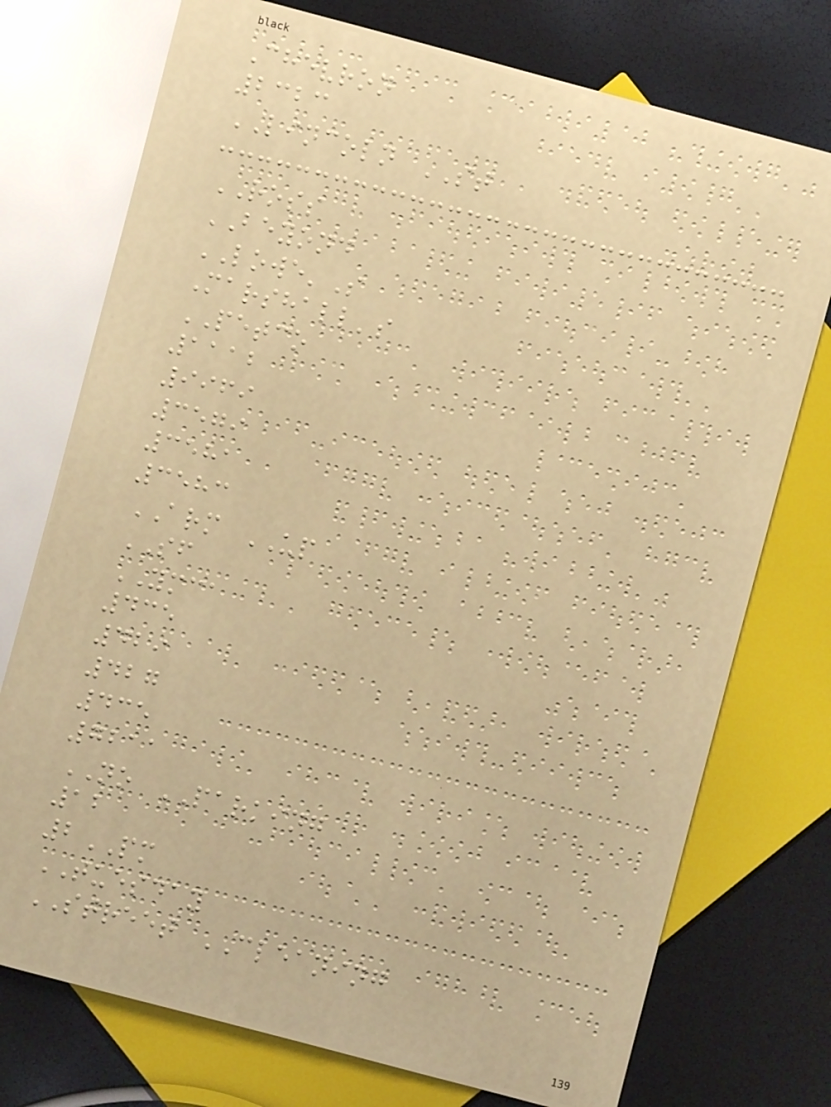Chevron
2323
LINCOLN ST
ROSS
BEYOND
LOWE'S
Marshall's
PETCO
1112
9969
3579
3581
3583
ARM UP
SF
YMCA
435
429
427
435
7211
NO PARKING
12
2PM
TUESDAY
STREET CLEANING
